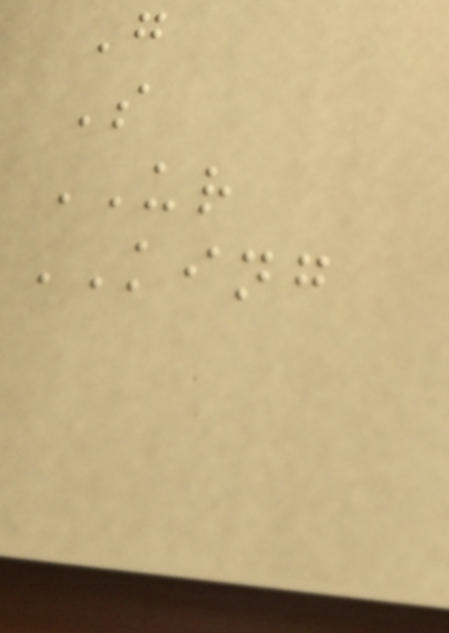G
S
UR
KING
